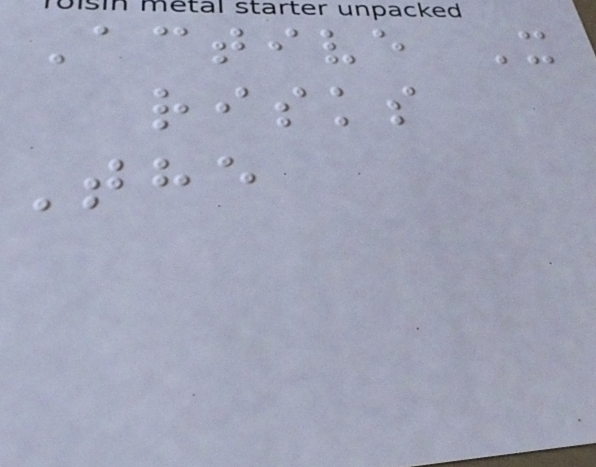Active X
risks
The
